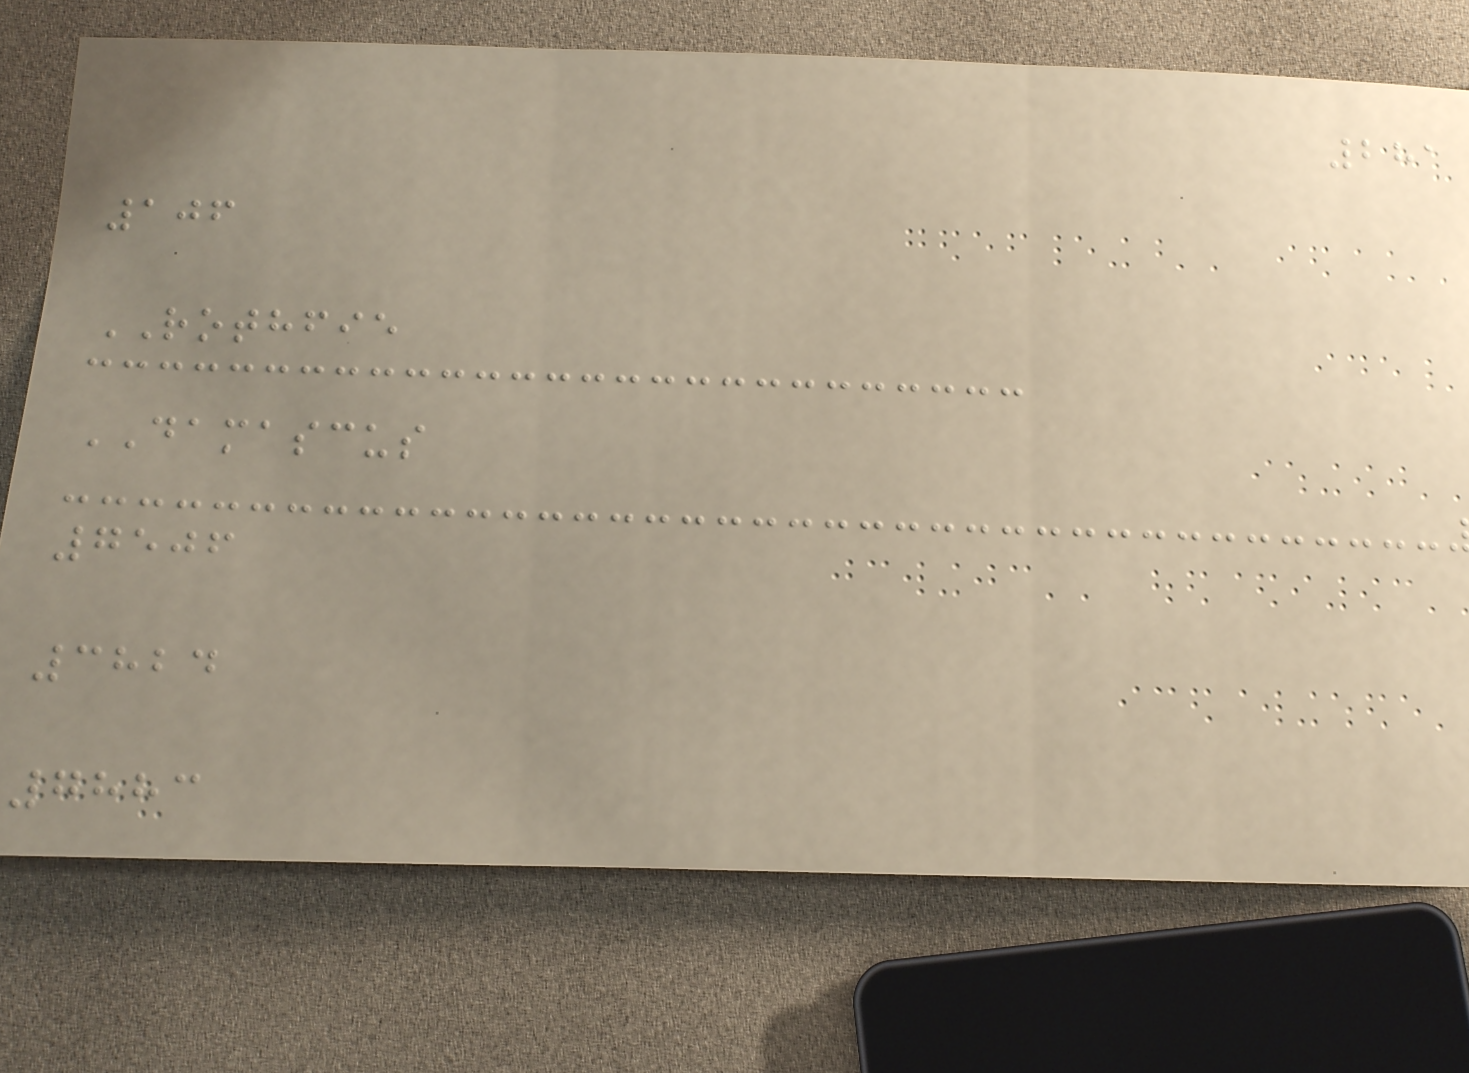281
106
ROTHFIE
DAMASCUS
7506
3824
7883
